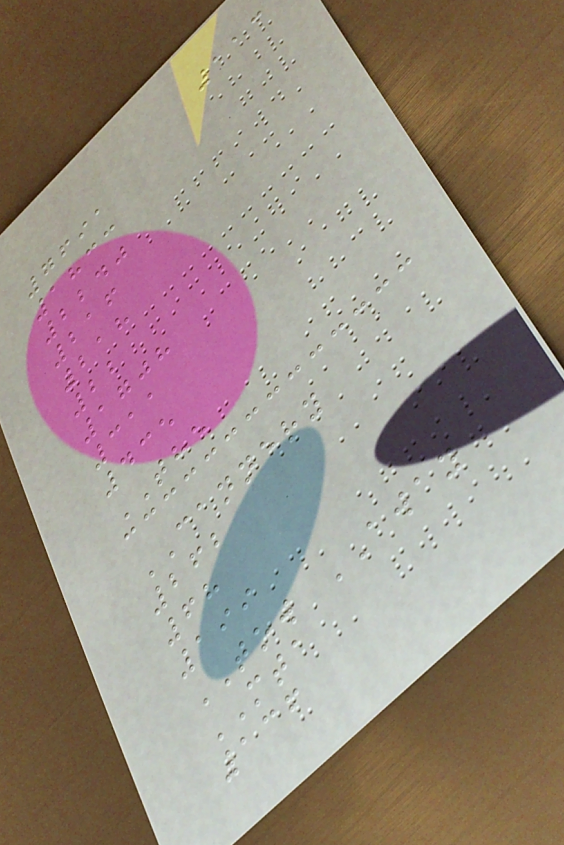113
7691
1833
2240
216
218
22
1708
311
435
THE
CANNERY
262
68
199
TOW AWAY
MTA
136
